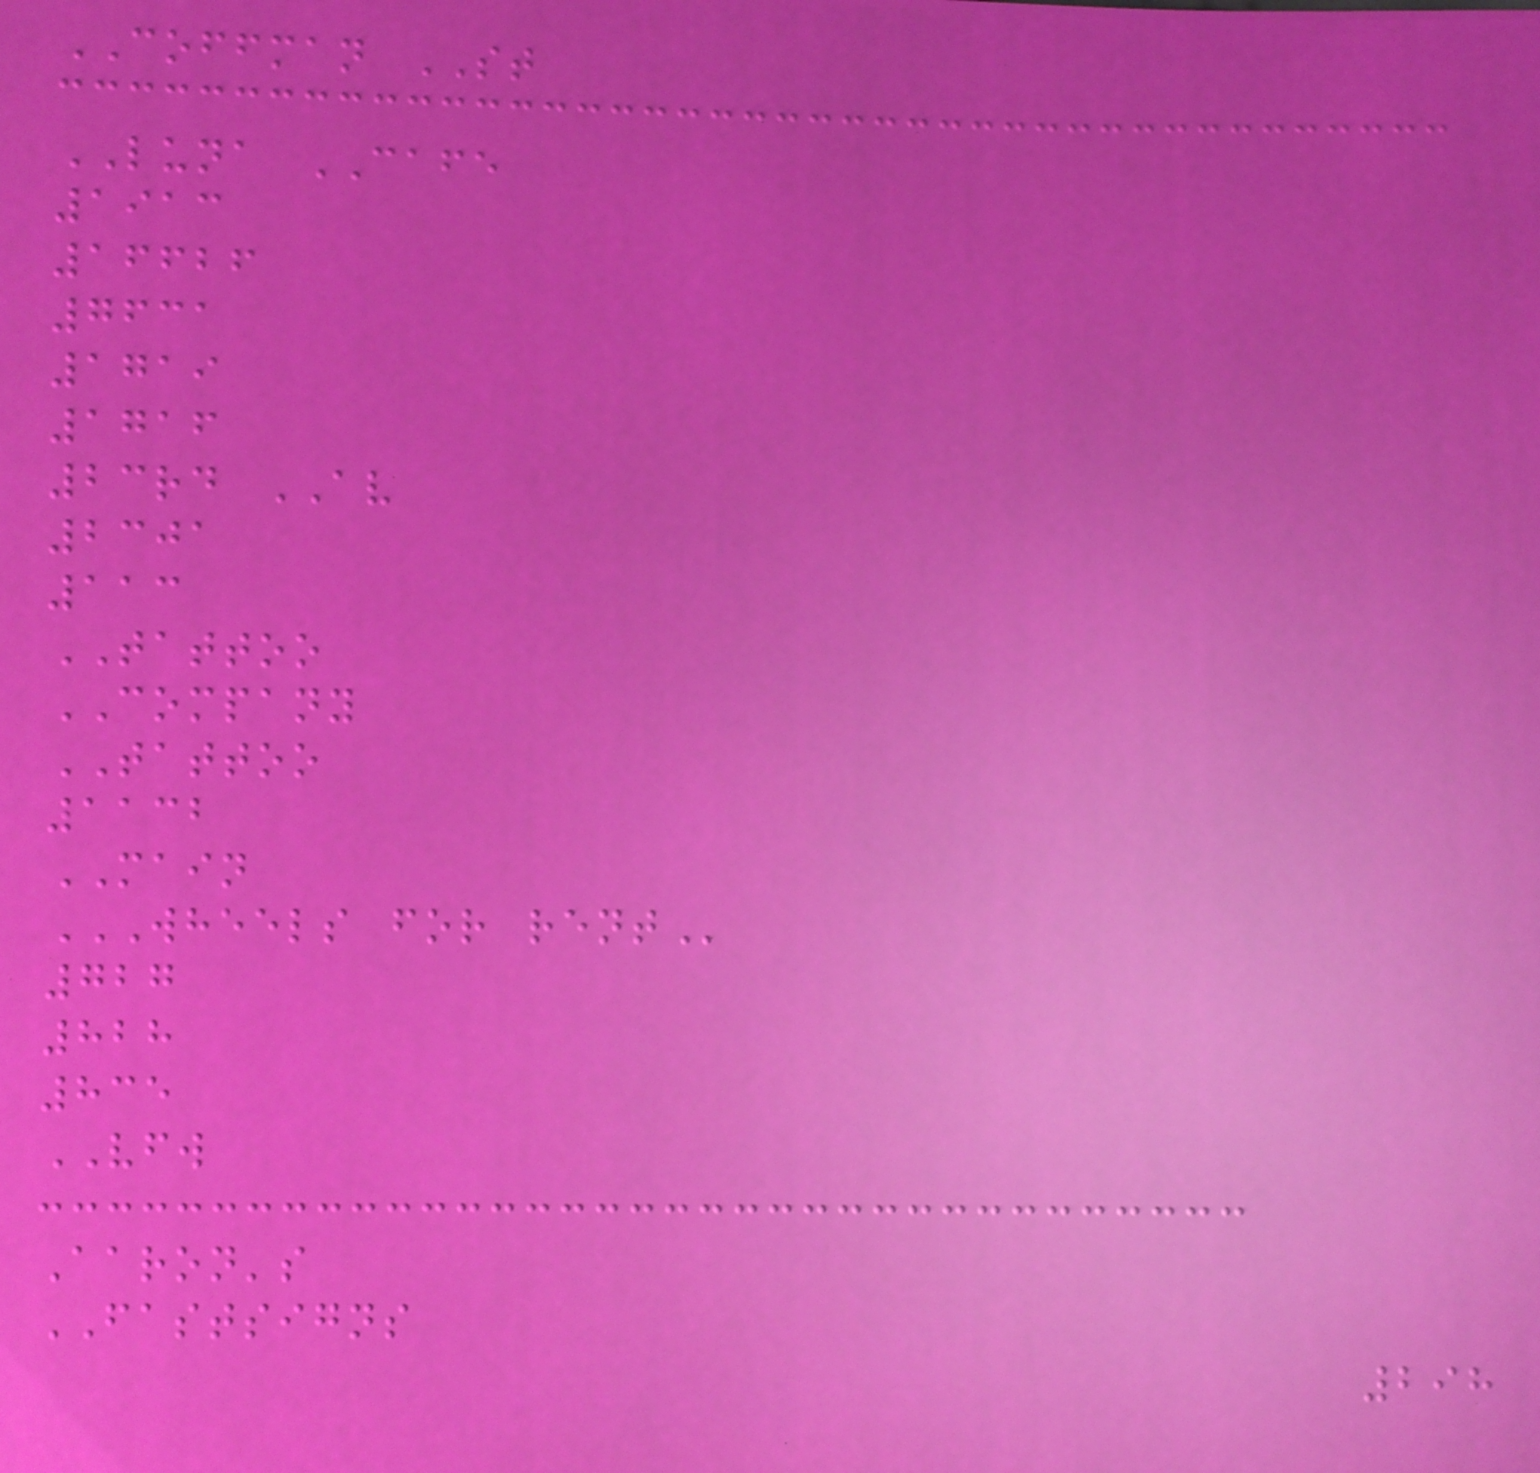COFFMAN ST
LUNA CAFE
1913
16626
7631
1719
1716
23rd AV
2301
113
TATTOO
COMPANY
TATTOO
1132
MAIN
WHEELS FOR RENT
727
828
835
VFW
Aaron's
FASTSIGNS
298
